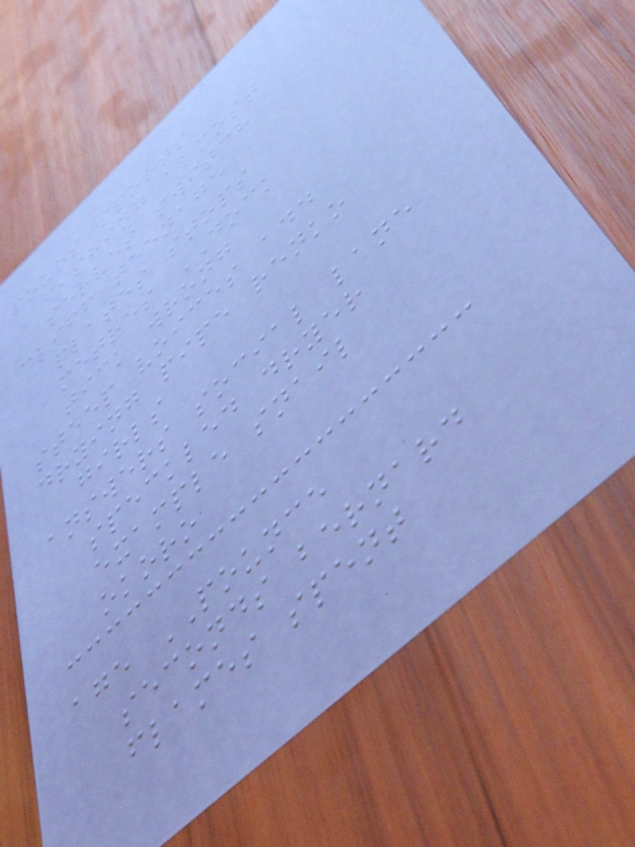pours sports
fishing almost
serves switch
cliff teenage
plates stops
metres DOCK
tick wrong
steep voices add
drying pipe renko
girls
answers social lane
speckled dryer
example snail
okoro
age POUNCE
seconds bernard
flames spent
